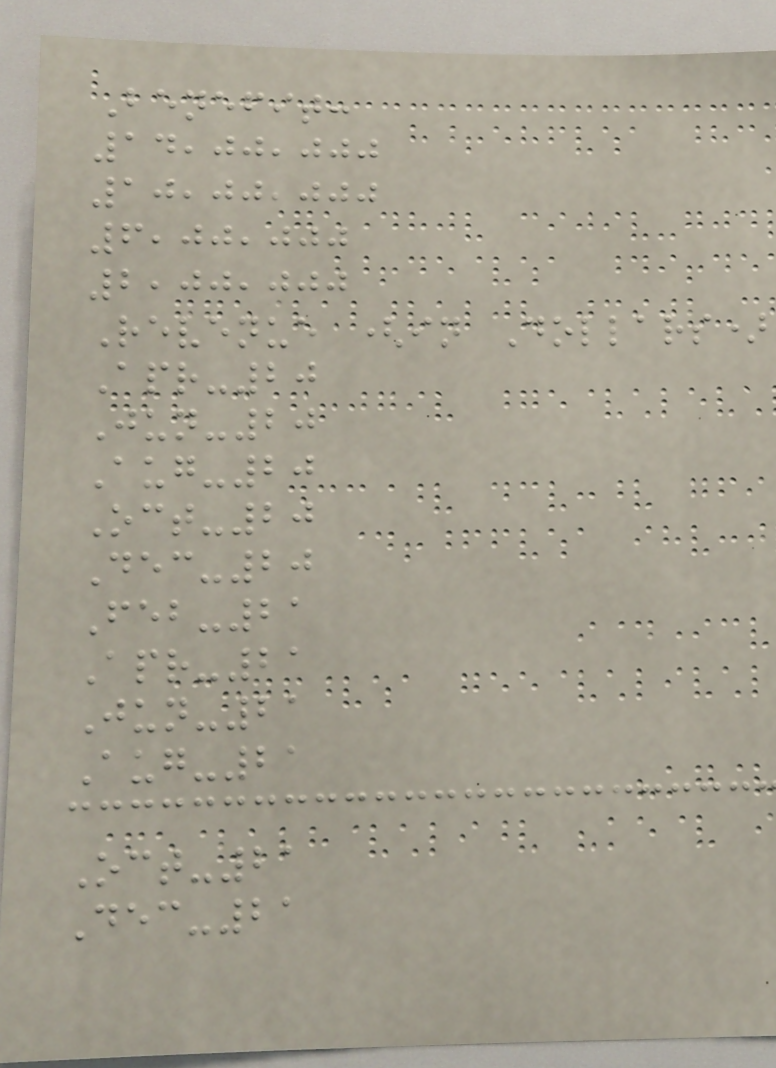Benefit:
14,00,000
10,00,000
6,00,000
2,00,000
Revenue (in Dollars)
Apr-20
Jun-20
Aug-20
Oct-20
Dec-20
Feb-21
Apr-21
Jun-21
Aug-21
Oct-21
Dec-21
